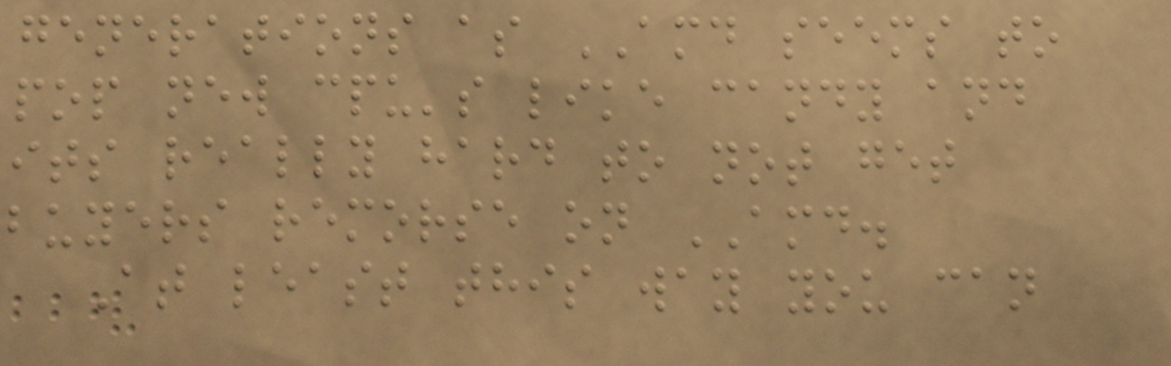generations as AMD seems to
pop new cpu's like candy and
its really hard to not get
buyers remorse on AMD.
At least this way you can
